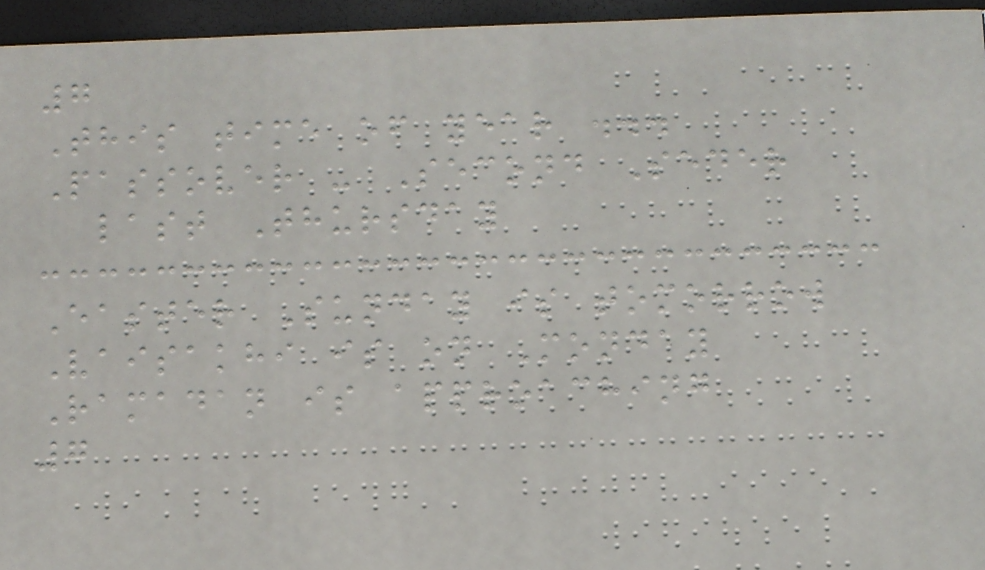7
This time of year ...
Passover - Second Seder
last Thursday
Easter Sunday is tomorrow
Vaisakhi is on Monday
Ramadan is approaching
7
